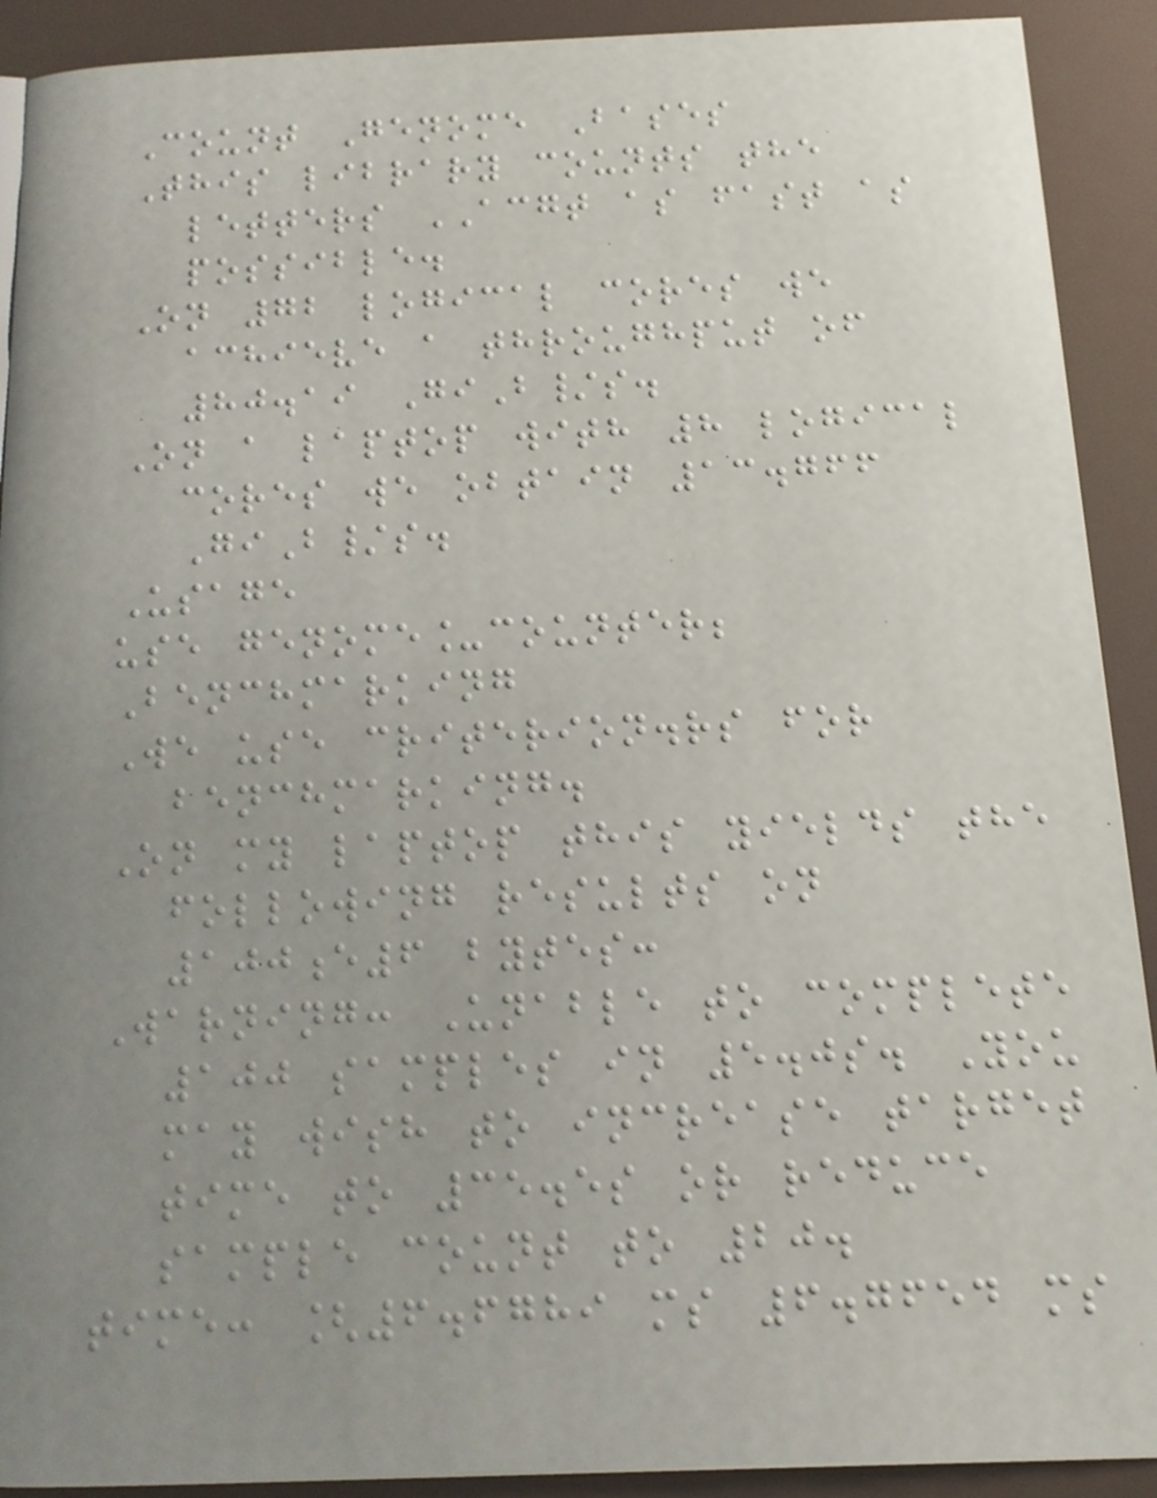Count Genome Bases
This library counts the
letters ACGT as fast as
possible.
On 72 logical cores we
achieve a throughput of
80.19 GiB/s.
On a laptop with 8 logical
cores we obtain 13.766
GiB/s.
Usage
use genome_counter;
Benchmarking
We use criterion.rs for
benchmarking.
On my laptop this yields the
following results on
100e6 bytes:
Warning: Unable to complete
100 samples in 5.0s. You
may wish to increase target
time to 35.5s or reduce
sample count to 20.
time: [6.6789 ms 6.7654 ms
